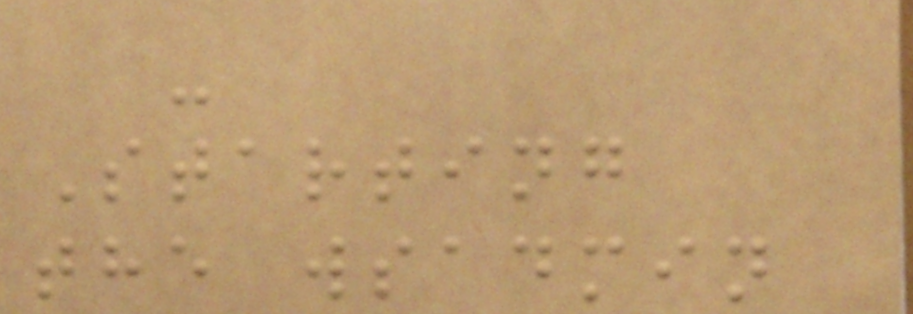-
Starting
the wsadmin
